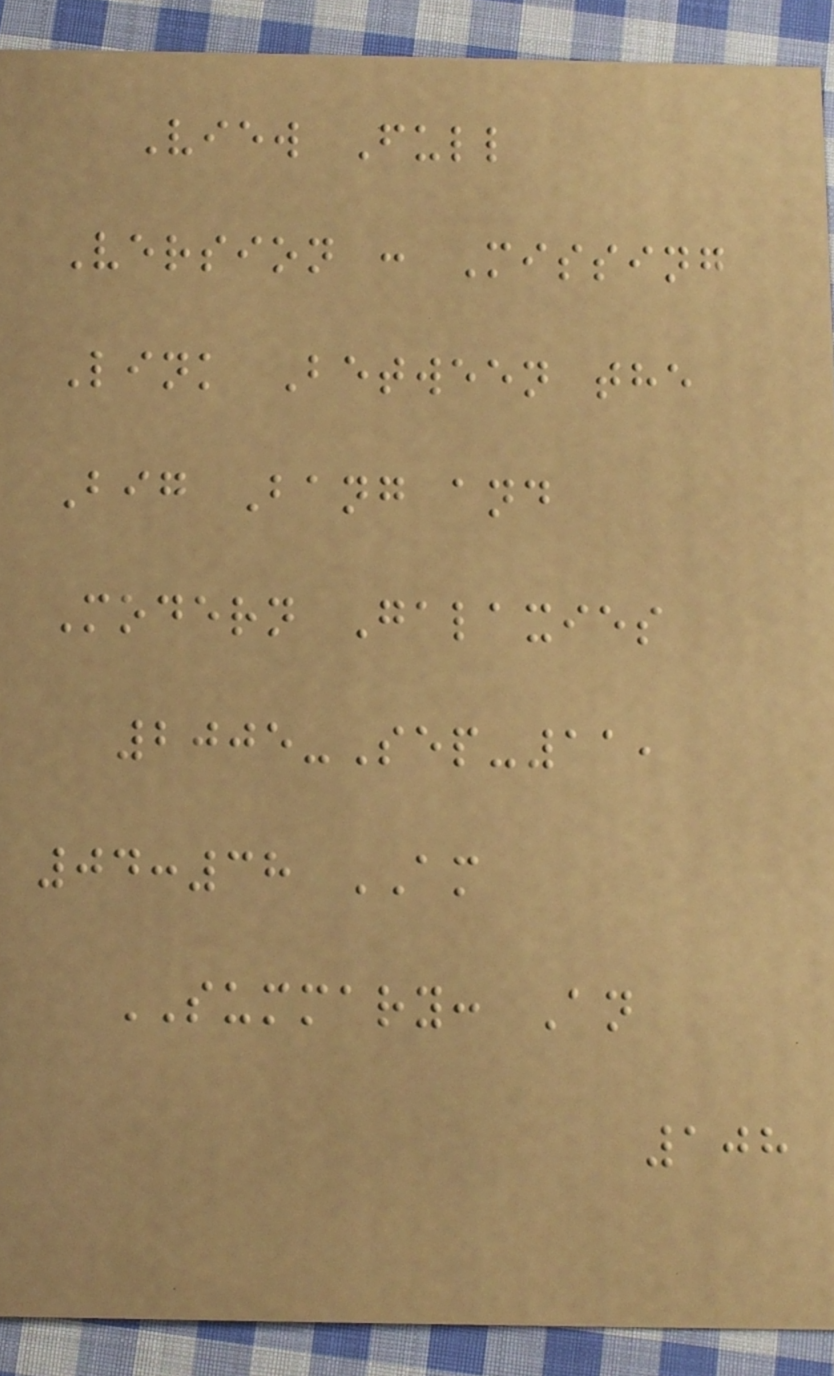View Full
Version : Missing
Link Between the
Big Bang and
Modern Galaxies
2005-Sep-11,
04:38 AM
SUMMARY: An
108
